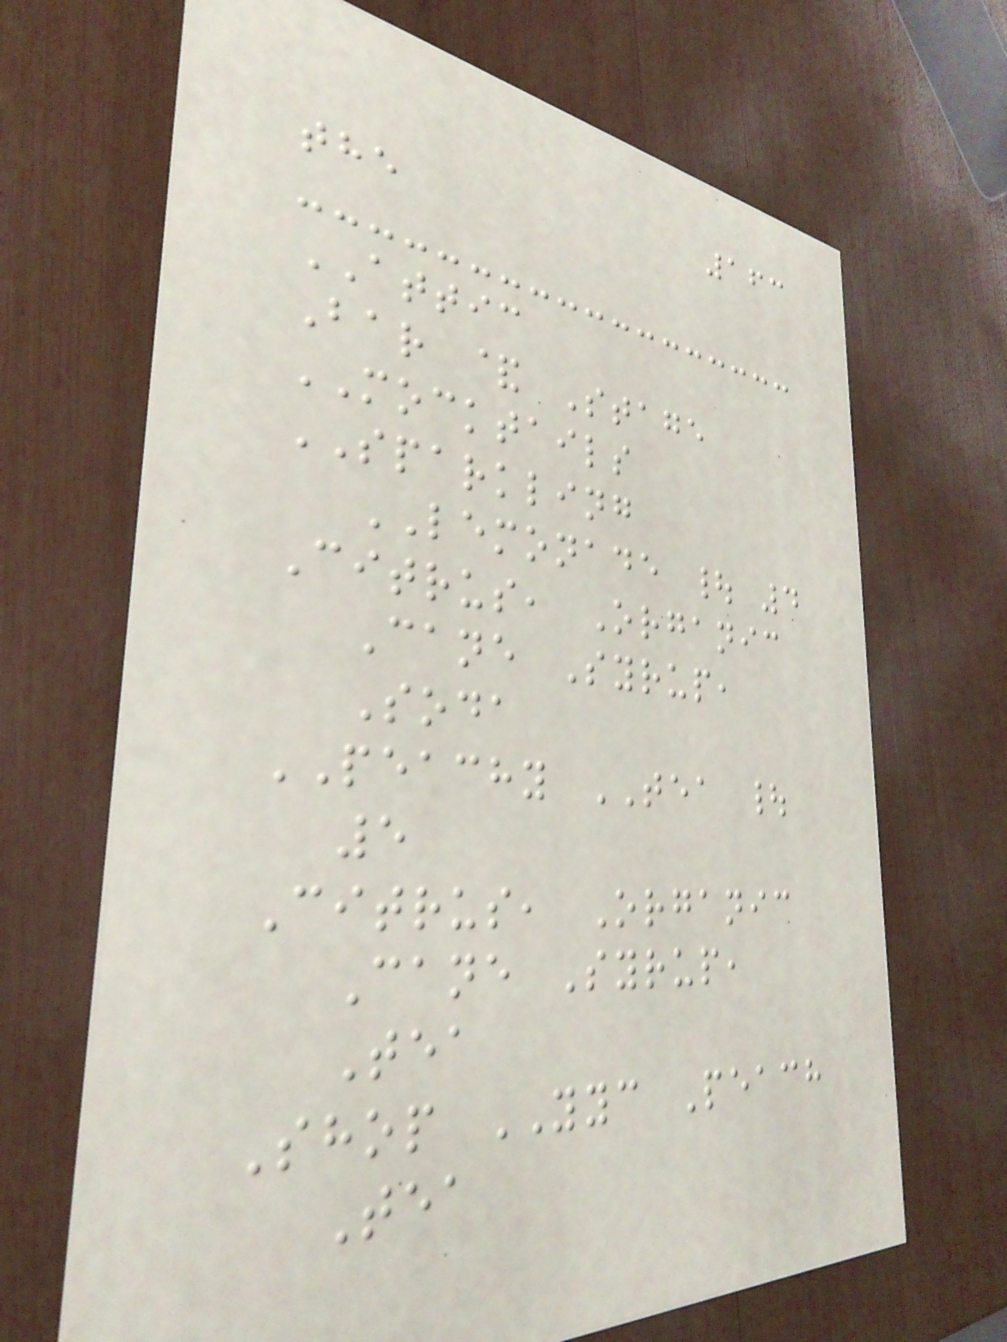163
the
ATTIC
Bar & Stage
MOCKTAILS
SPARKLING
LEMONADE | 4
Citrus, Organic
Cane Syrup,
Soda
PEACHY TEA |
5
Citrus, Organic
Cane Syrup,
Tea
Shop YYC Peach
Tea
